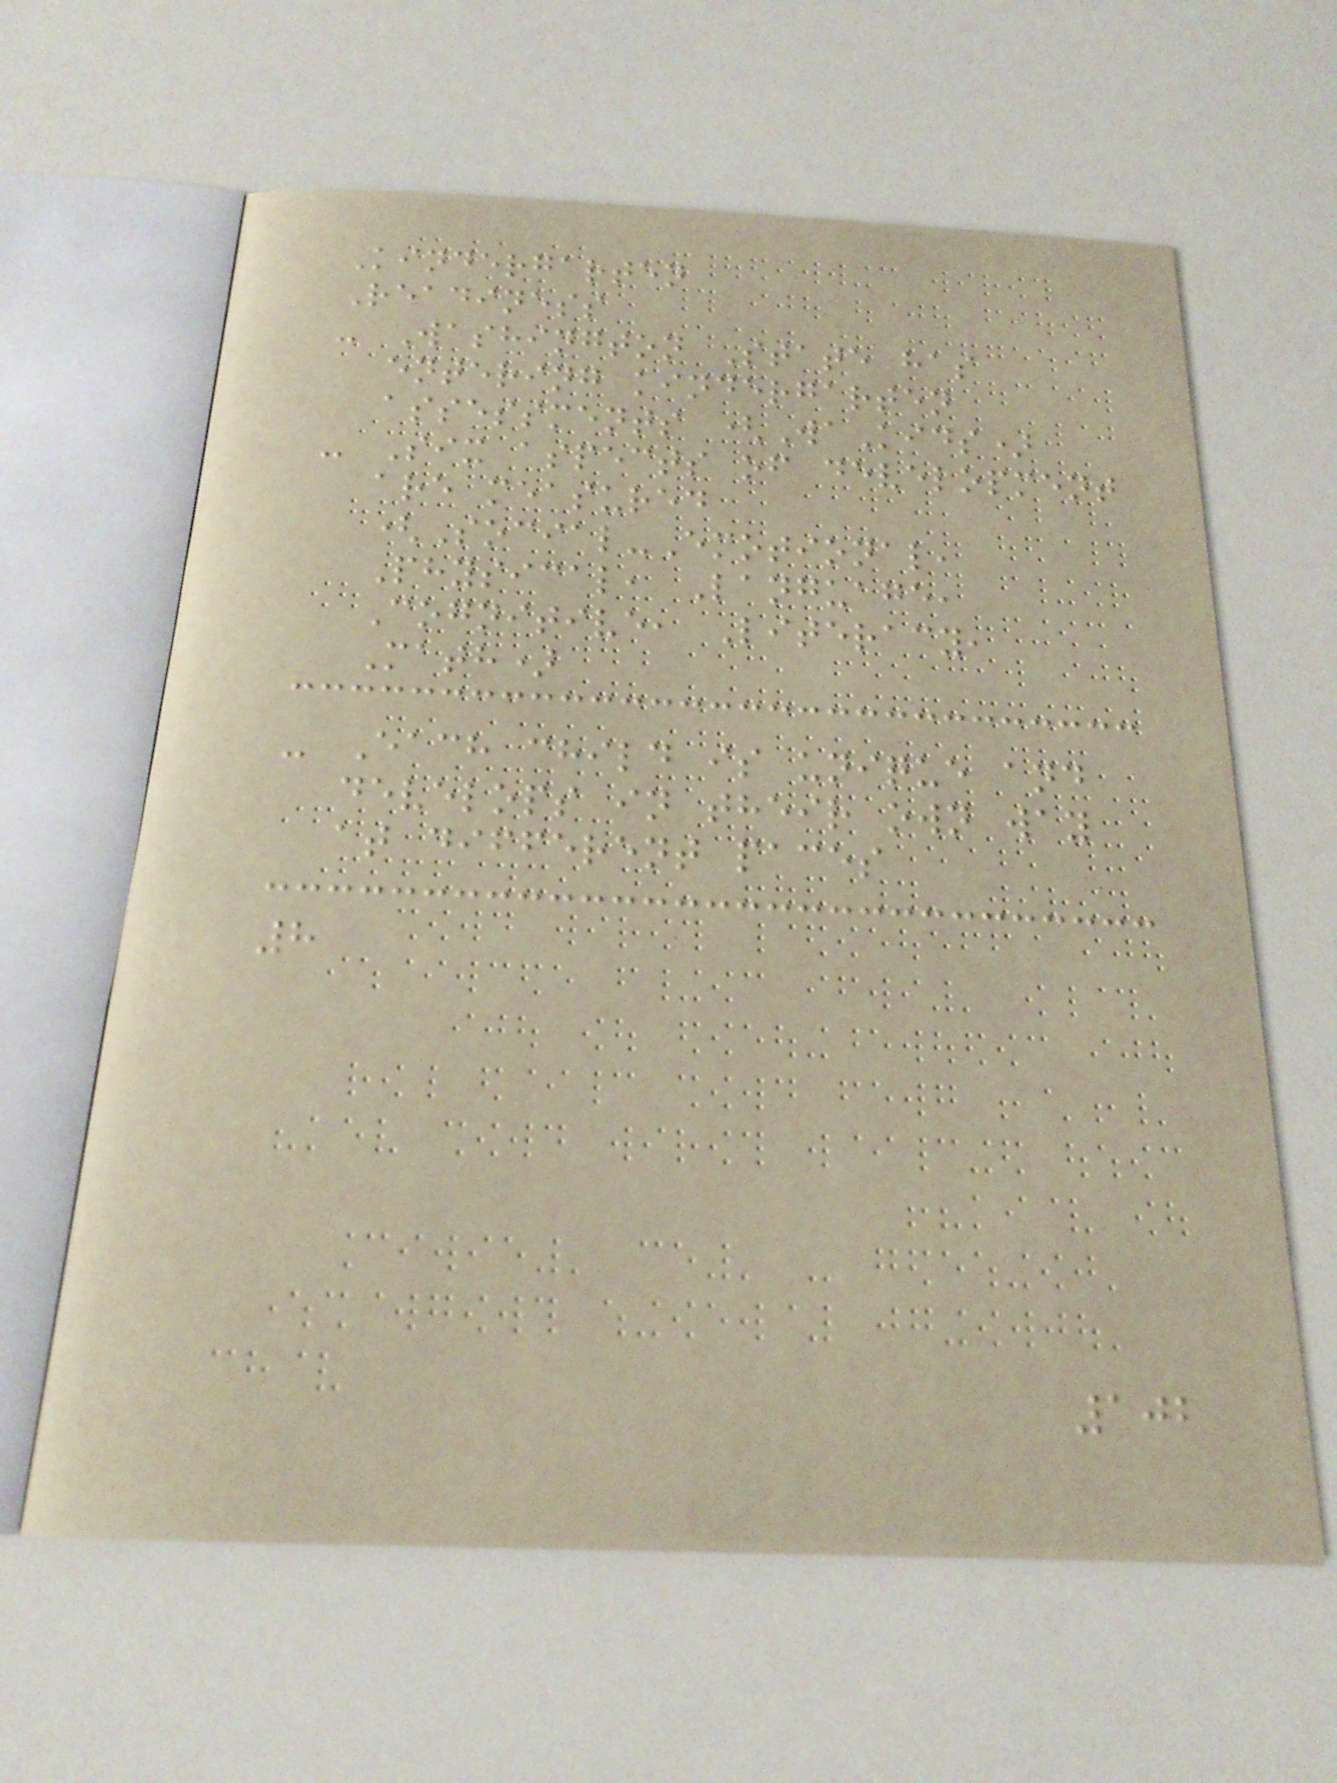Kindergarten
Readiness
- Washington State has
entering kindergarten
assessments (WaKids)
- Six aspects of development
are measured
(Social-Emotional,
Physical, Language,
Cognitive, Literacy,
Math)
- Each child is unique and
develops in their own way
at different paces
8
102
